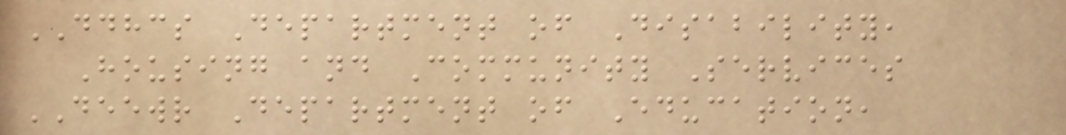DDHCS Department of Disability,
Housing and Community Services
DEEWR Department of Education,
